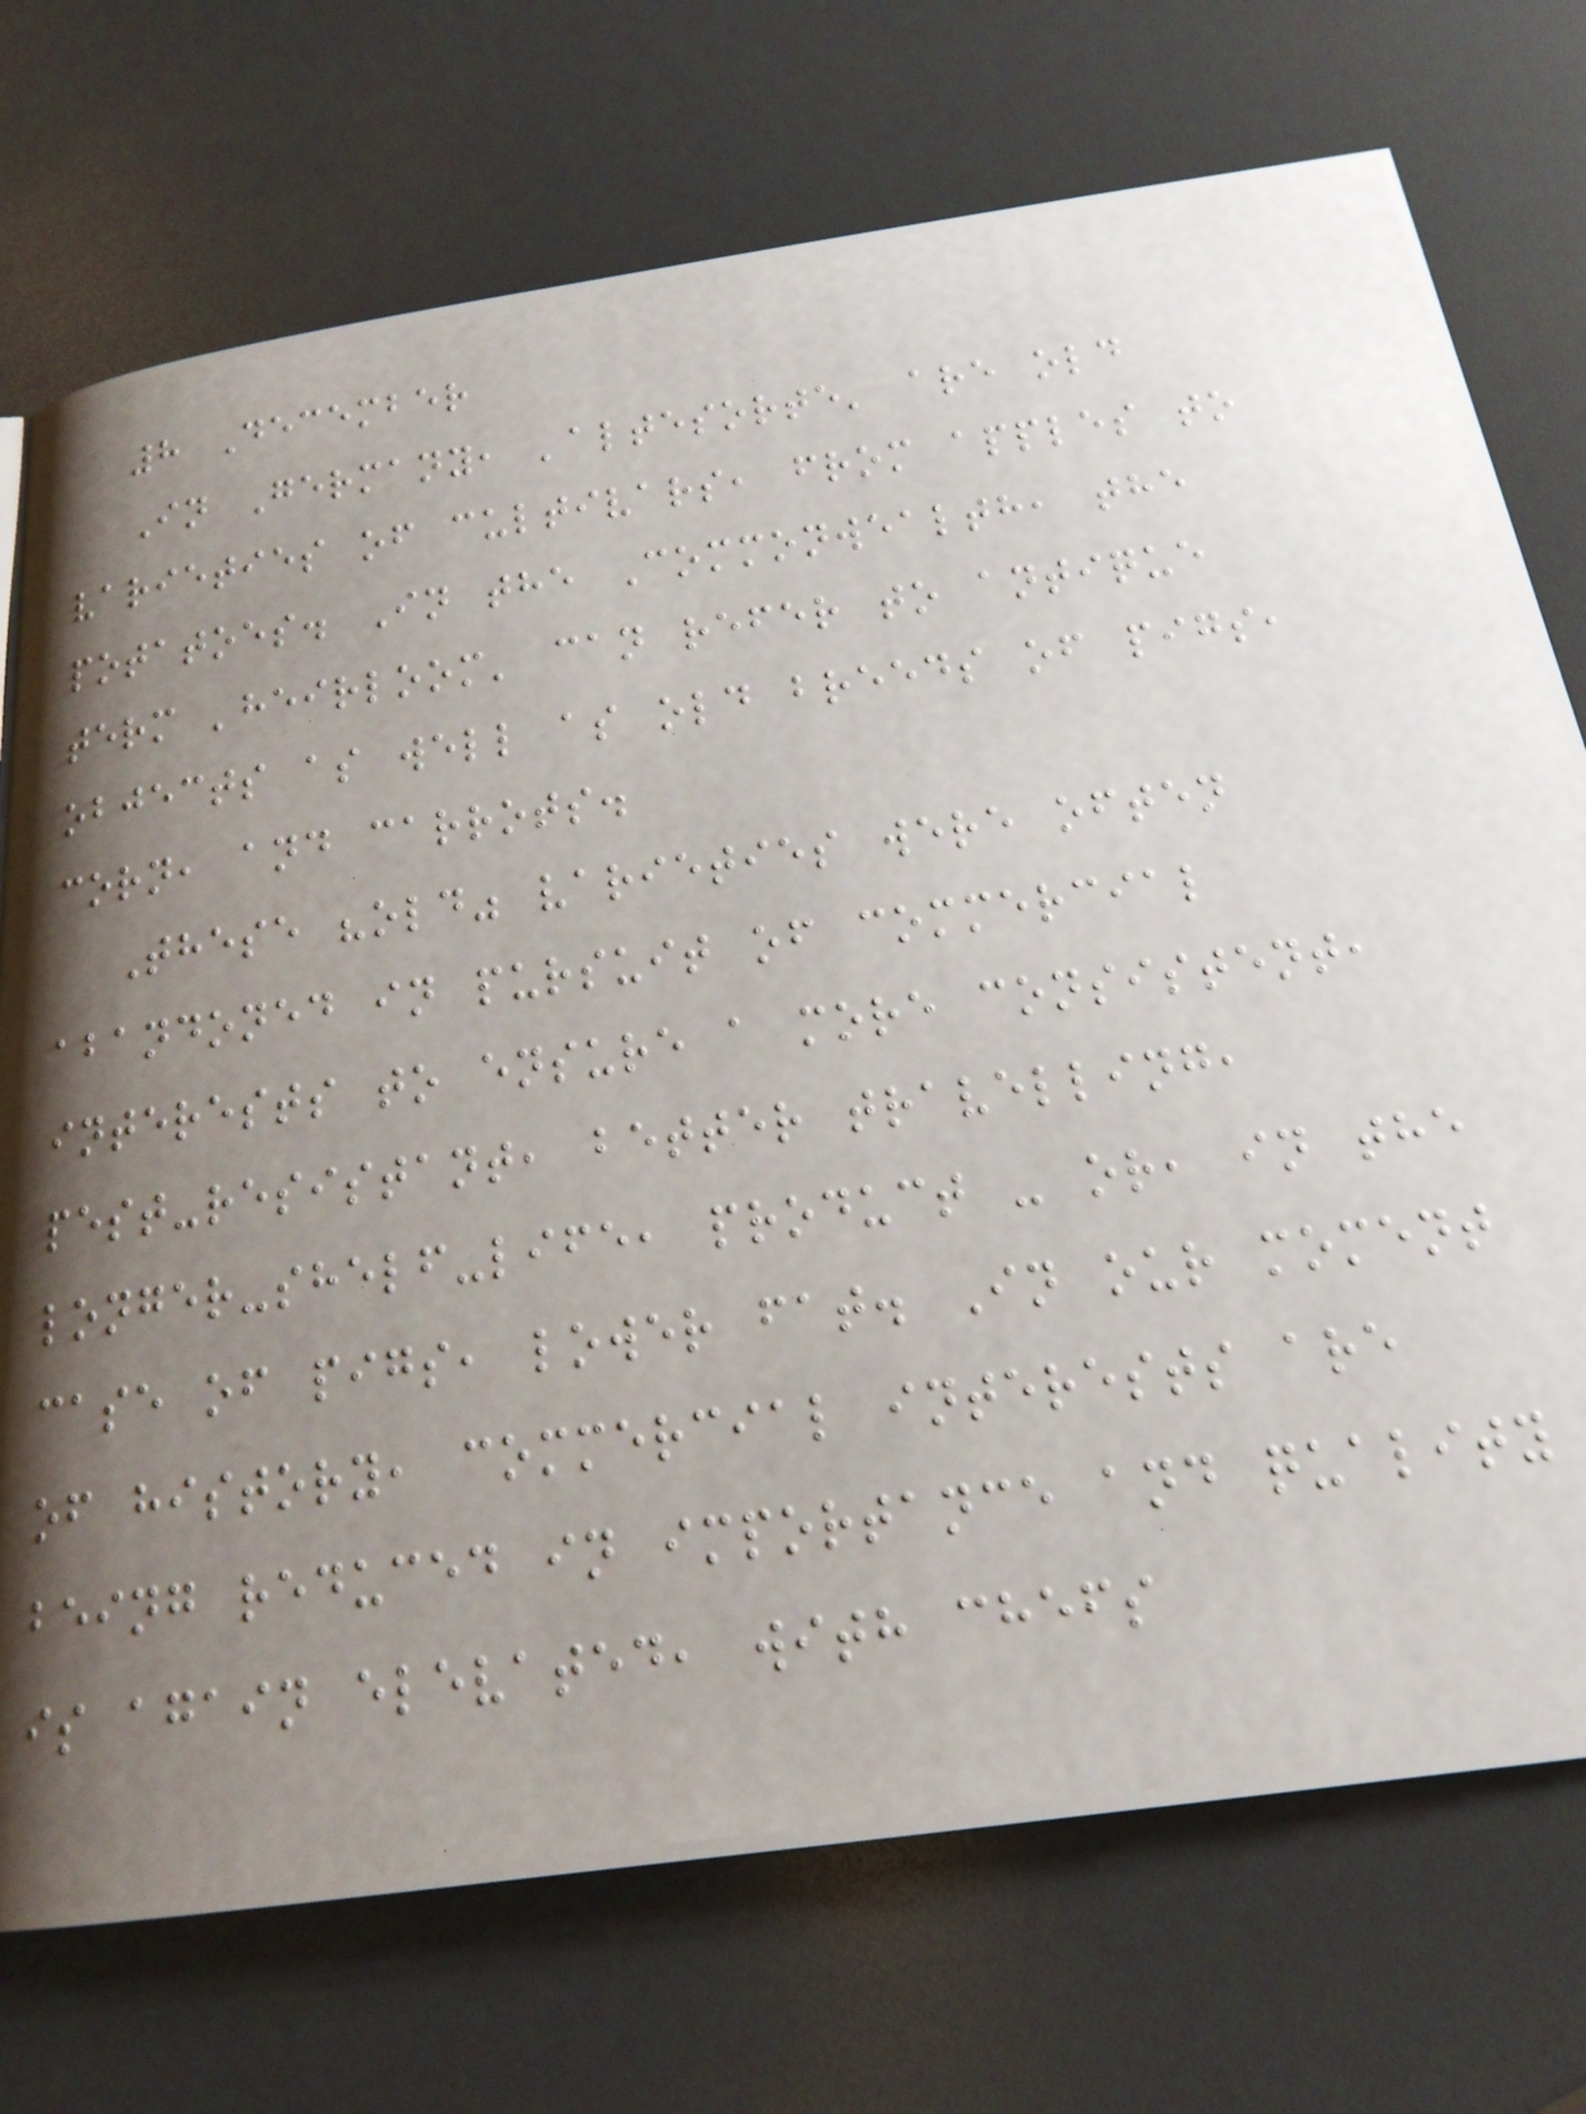8 December
In Germany, 'altesorte' are old
varieties of cultivars, from apples to
potatoes. In the Commonwealth, the
term 'heirloom' can refer to antique
objects as well as old breeds of pigs,
corn, and carrots.
These "old" varieties were often
abandoned in pursuit of commercial
interests to ensure a more consistent,
pest-resistant, better travelling,
longer-shelf-life, product - or, in the
case of pigs, lower fat. In our moment
of history, commercial interests are
being reduced in importance and quality
is again elevated, with chefs
